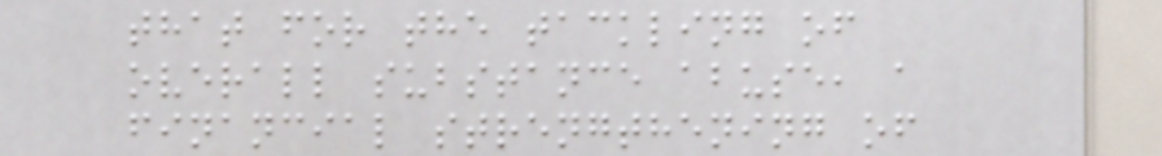that for the tackling of
overall substance abuse, a
financial strengthening of
